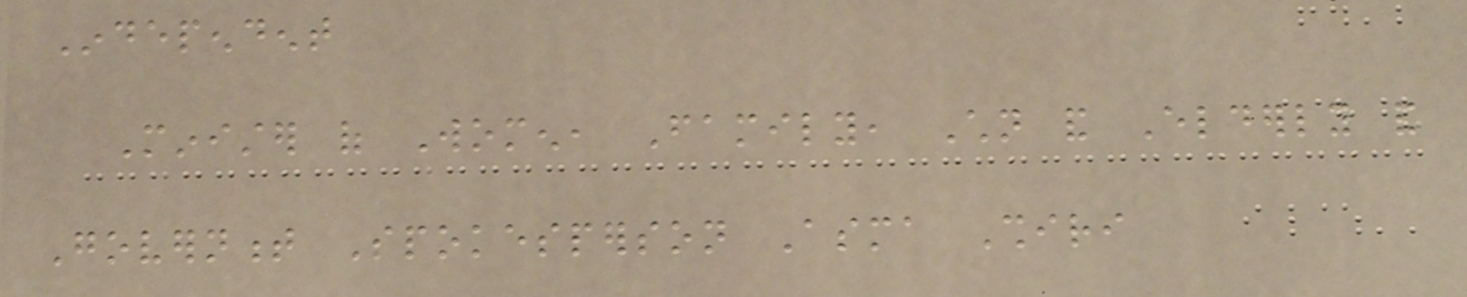Independent
Minister of Women, Family, Children and Elderly and
Government Spokesperson Asma Shiri
